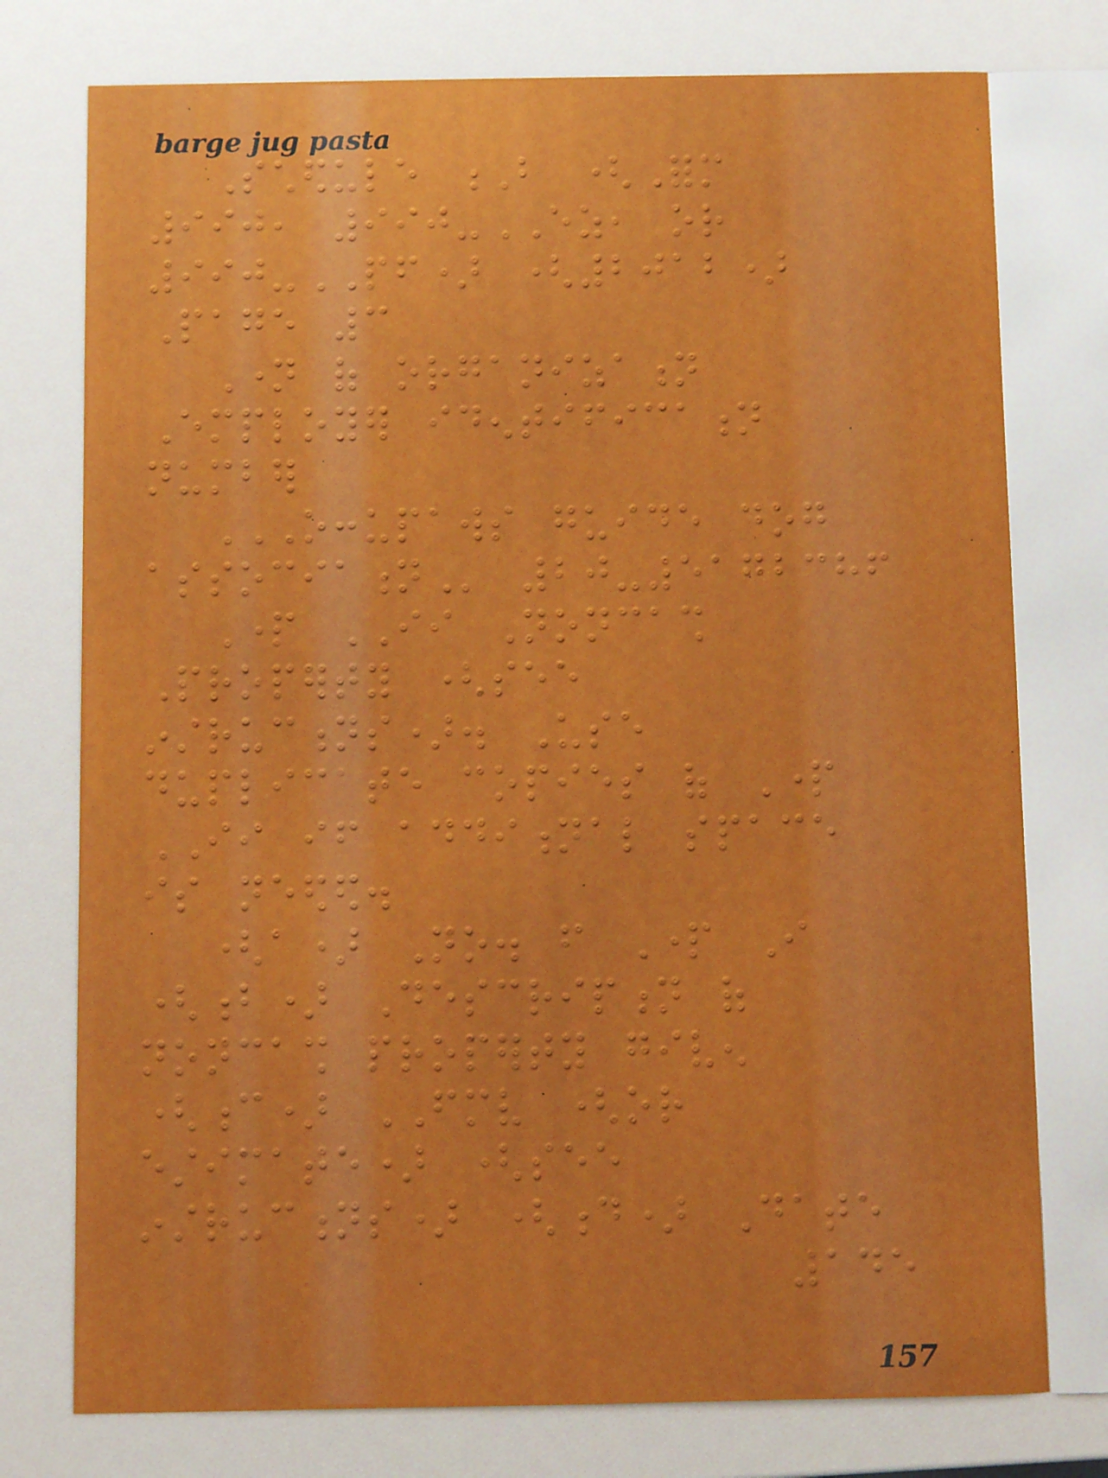Schedule B (Form
990, 990-EZ, or
990-PF) (2012)
Page 3
Name of organization
Employer identification
number
OCCUPAWS GUIDE DOG
ASSOCIATION 20-5172386
Part II Noncash
Property (see
instructions). Use
duplicate copies of Part
II if additional space
is needed.
(a) No. from Part I
(b) Description of
noncash property given
(c) FMV (or
estimate) (see
instructions) (d) Date
145
